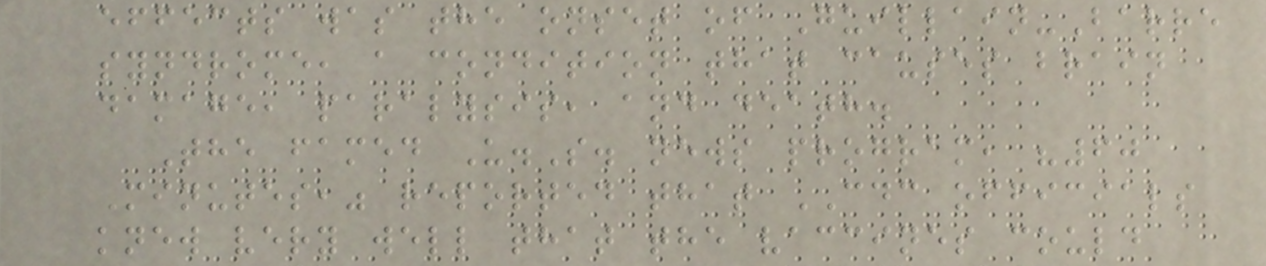effects was the onset of Guillain-Barre
syndrome, a condition that causes brain
damage, paralysis, and death.
The famed U.S. news program, "60
Minutes," reported that CDC officials
knew very well that the vaccines could
